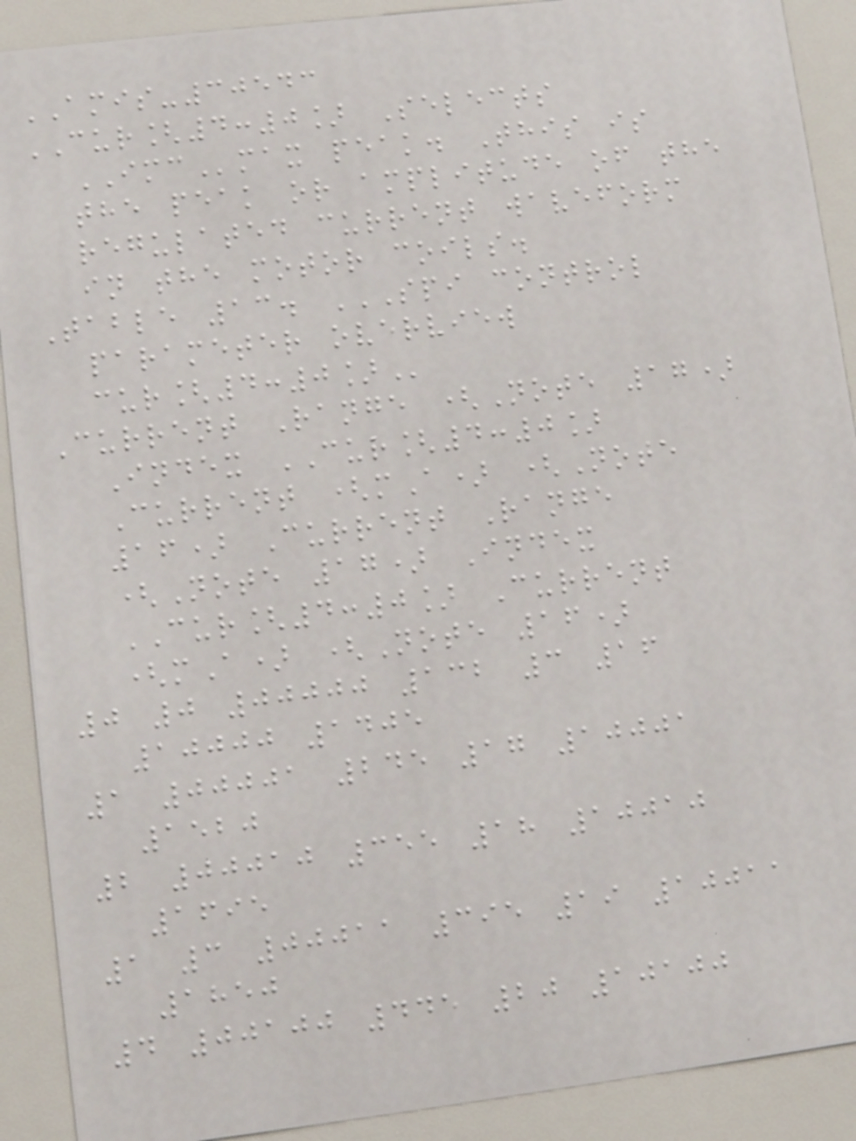AMIS-30543
CUR[4:0] Selects
IMCmax peak. This is
the peak or amplitude of the
regulated current waveform
in the motor coils.
Table 13. SPI CONTROL
PARAMETER OVERVIEW
CUR[4:0]
Current Range (Note 17)
Index CUR[4:0]
Current (mA) (Note
16) Current Range
(Note 17) Index
CUR[4:0] Current
(mA) (Note 16)
0 0 00000 132 3 16
10000 1405
1 00001 245 17 10001
1520
2 00010 355 18 10010
1695
1 3 00011 395 19 10011
1850
4 00100 445 20 10100
